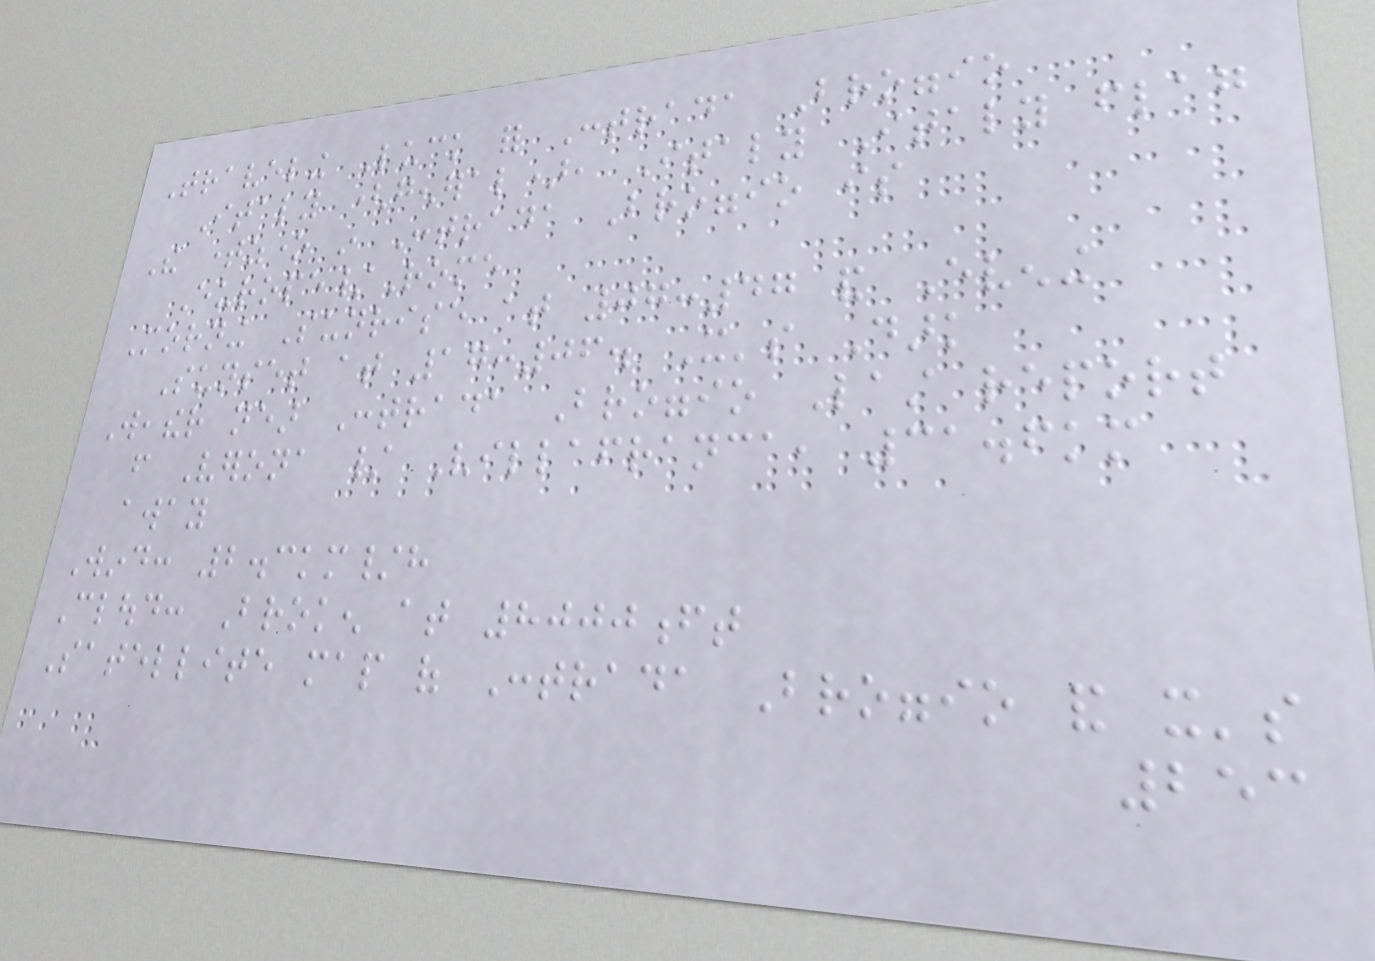Traveling Luck for Contrada Broggio
Italy (general), Italy Italy flag
The timezone in Contrada Broggio is
Europe/Rome
Morning Sunrise at 07:47 and Evening
Sunset at 17:06. It's Dark
Weather near Contrada Broggio Last report
from Verona / Villafranca, 31.6km
away
Wind: 2.3km/h
Cloud: Broken at 8000ft
Satellite map of Contrada Broggio and it's
253
